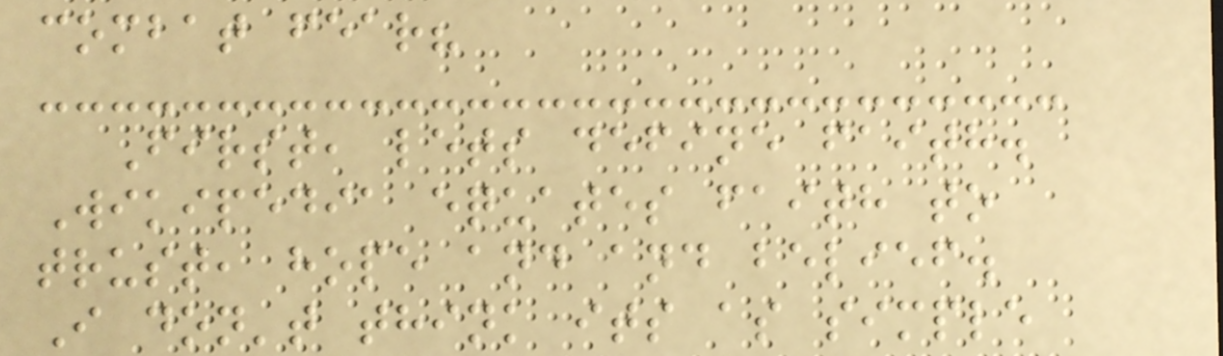combat fear?
First, lets define faith.
Wikipedia equates faith to
trust, hope and and belief.
I don't think its as simple
